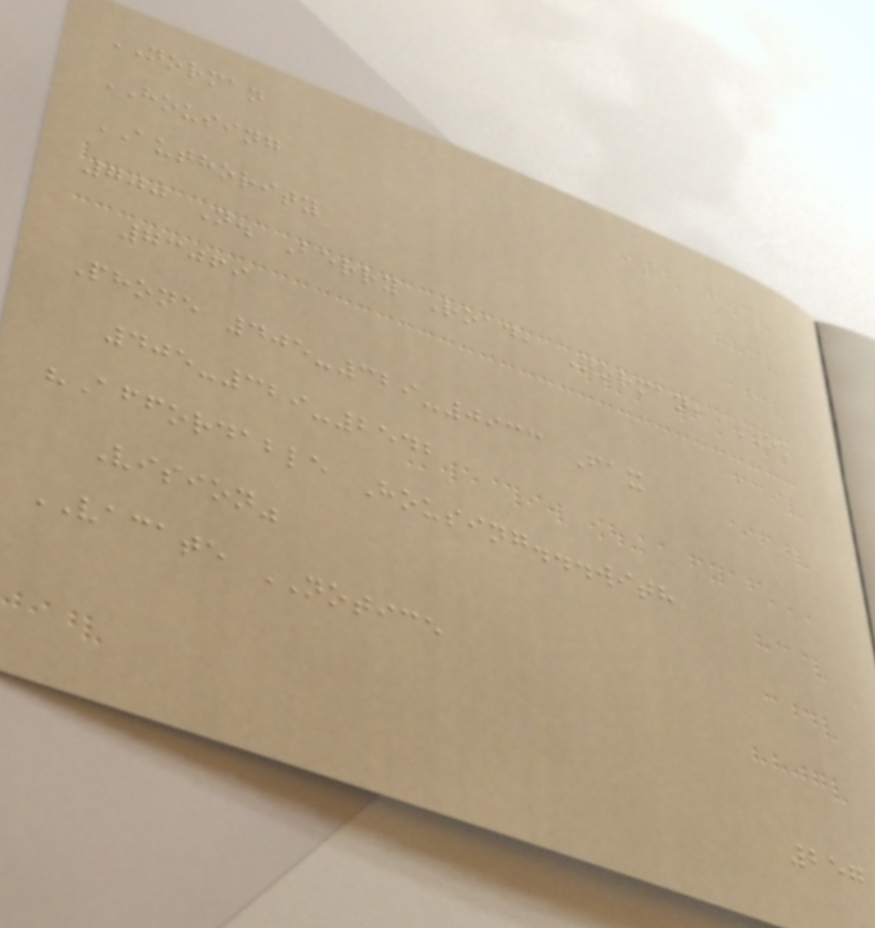NORMAN
HOUSING
AUTHORITY
700 N. Berry Road, Norman, OK
73069
Phone 405-329-0933 Fax
405-329-2542
"Affordable Housing...with
Vision"
VACATE NOTICE
257
